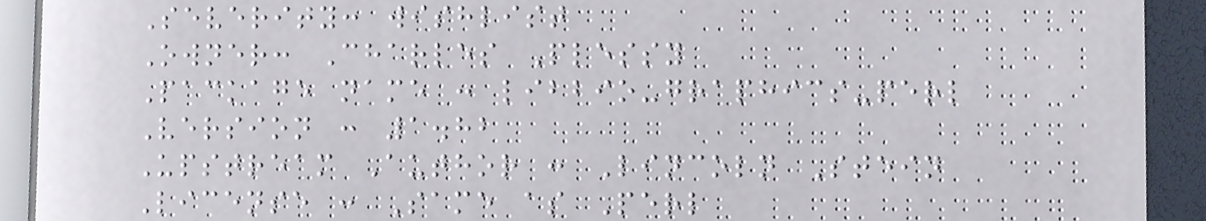Severity: wishlist
Owner: Charles Plessy
Package name : libbio-graphics-perl
Version : 1.82
Upstream Author : Lincoln Stein
License : Same as Perl
